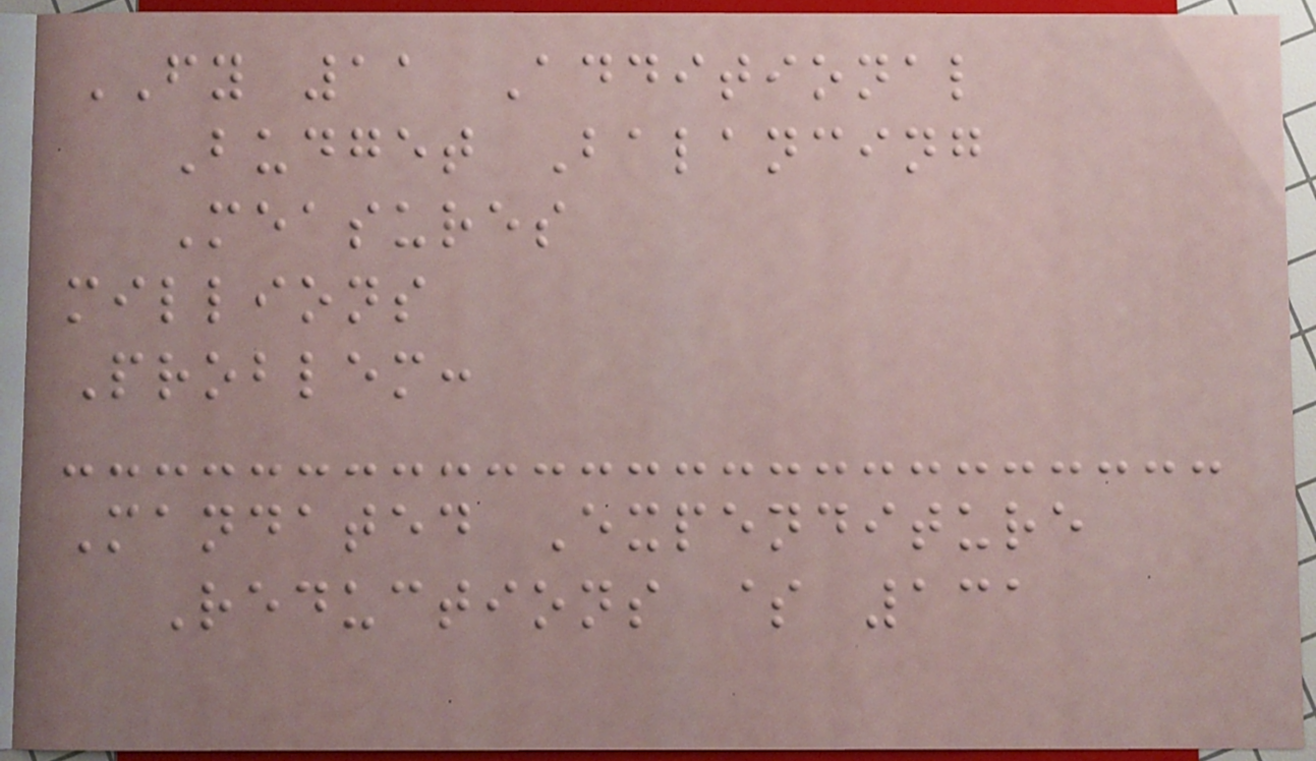FY 11 Additional
Budget Balancing
Measures
millions
Problem:
Mandated Expenditure
Reductions $ 131
